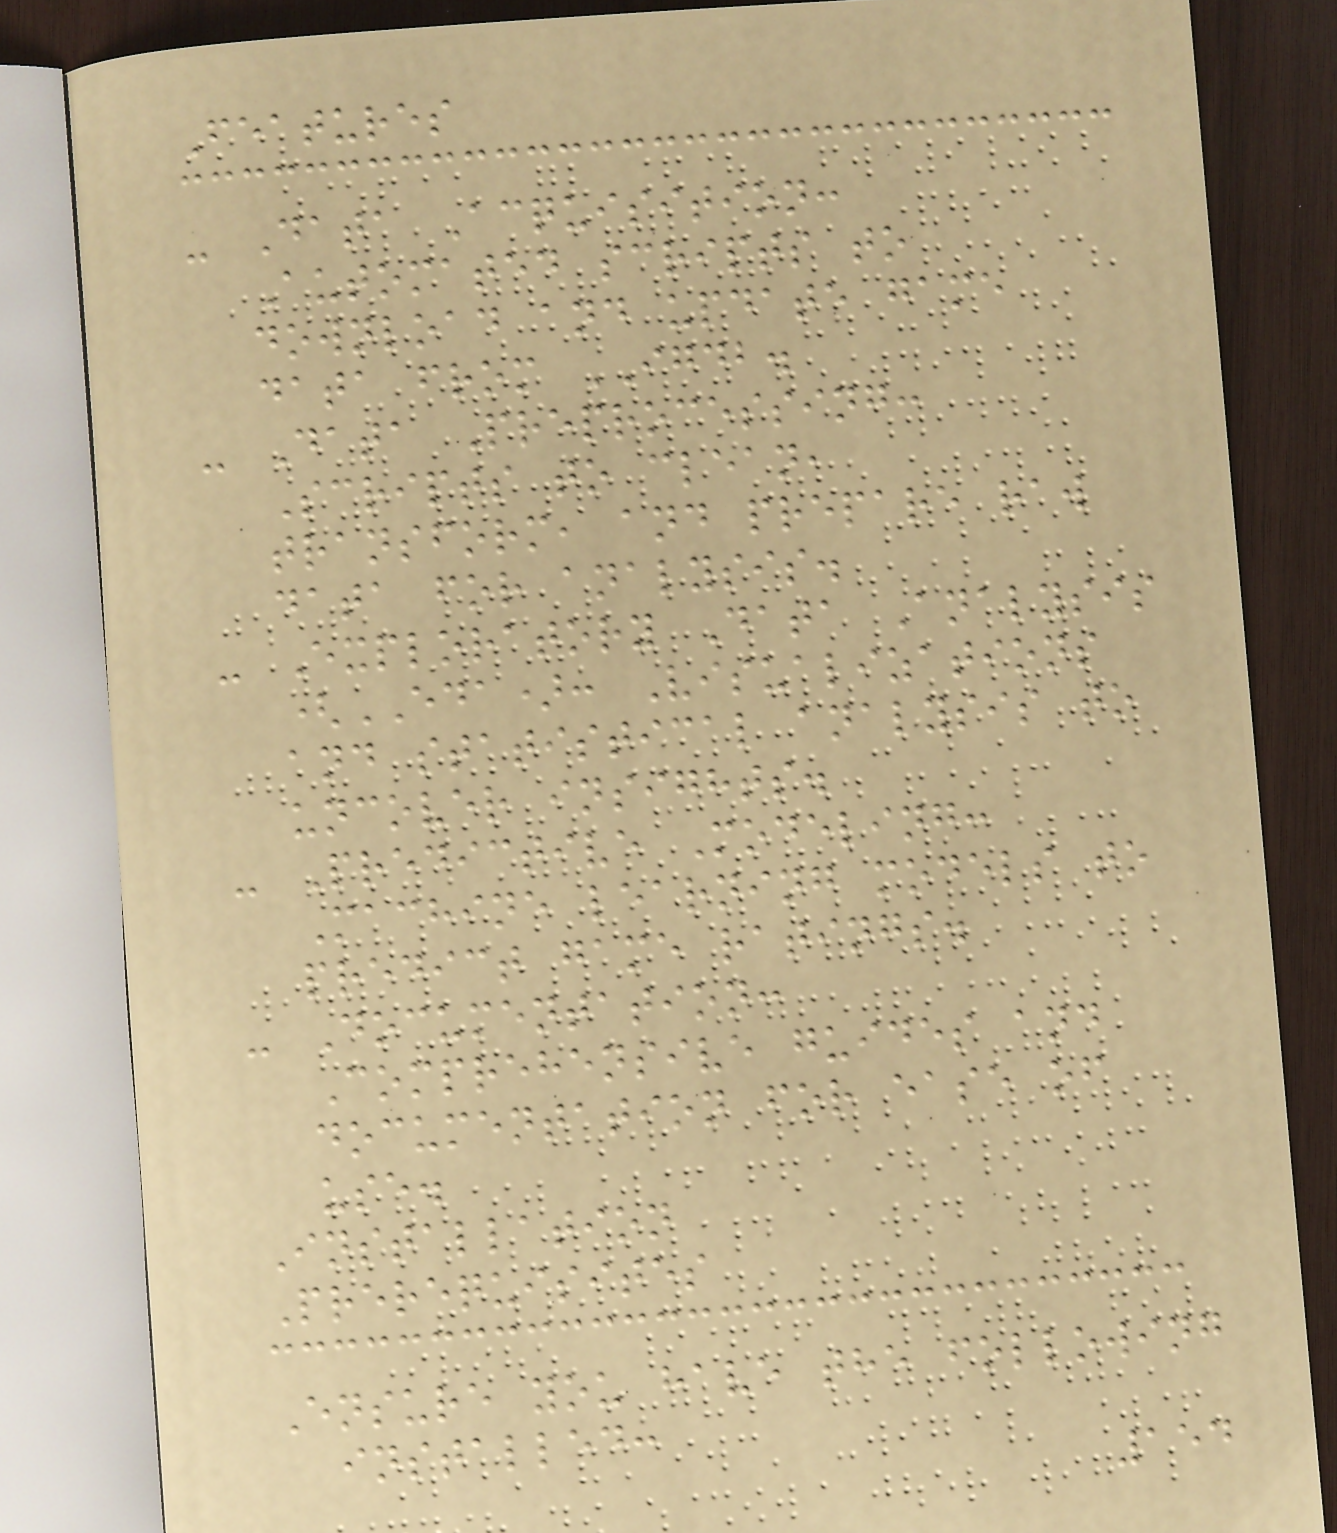Features
- Data Acquisition:
Automated scripts to
download and update game
data from IGDB.
- Data Preprocessing:
Scripts to clean,
transform, and prepare raw
data for analysis.
- Exploratory Data Analysis
(EDA): Visualizations
and statistical analysis to
uncover insights.
- Predictive Modeling:
Machine learning models to
predict game ratings.
- Documentation:
Comprehensive guides and
documentation for ease of
use.
Installation
Prerequisites
Ensure you have the following
installed:
154
